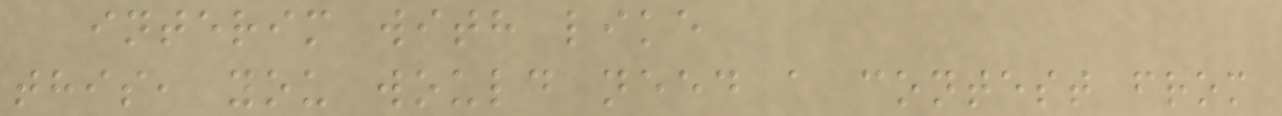interim with like
this, you would need a contest from
